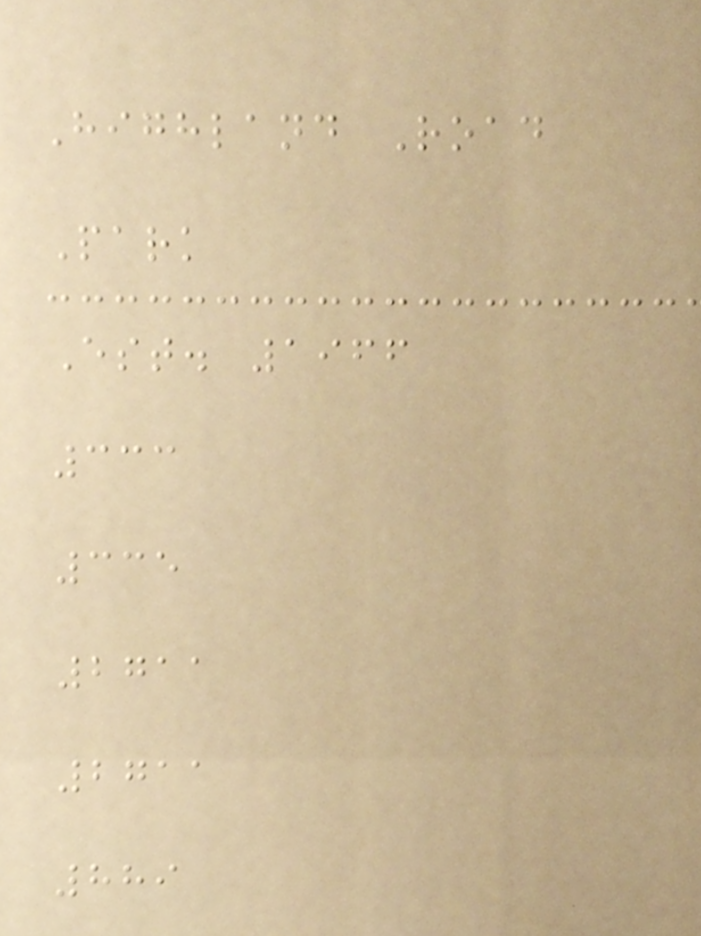Highland Road
Park
Est. 1966
333
335
2711
2711
889
